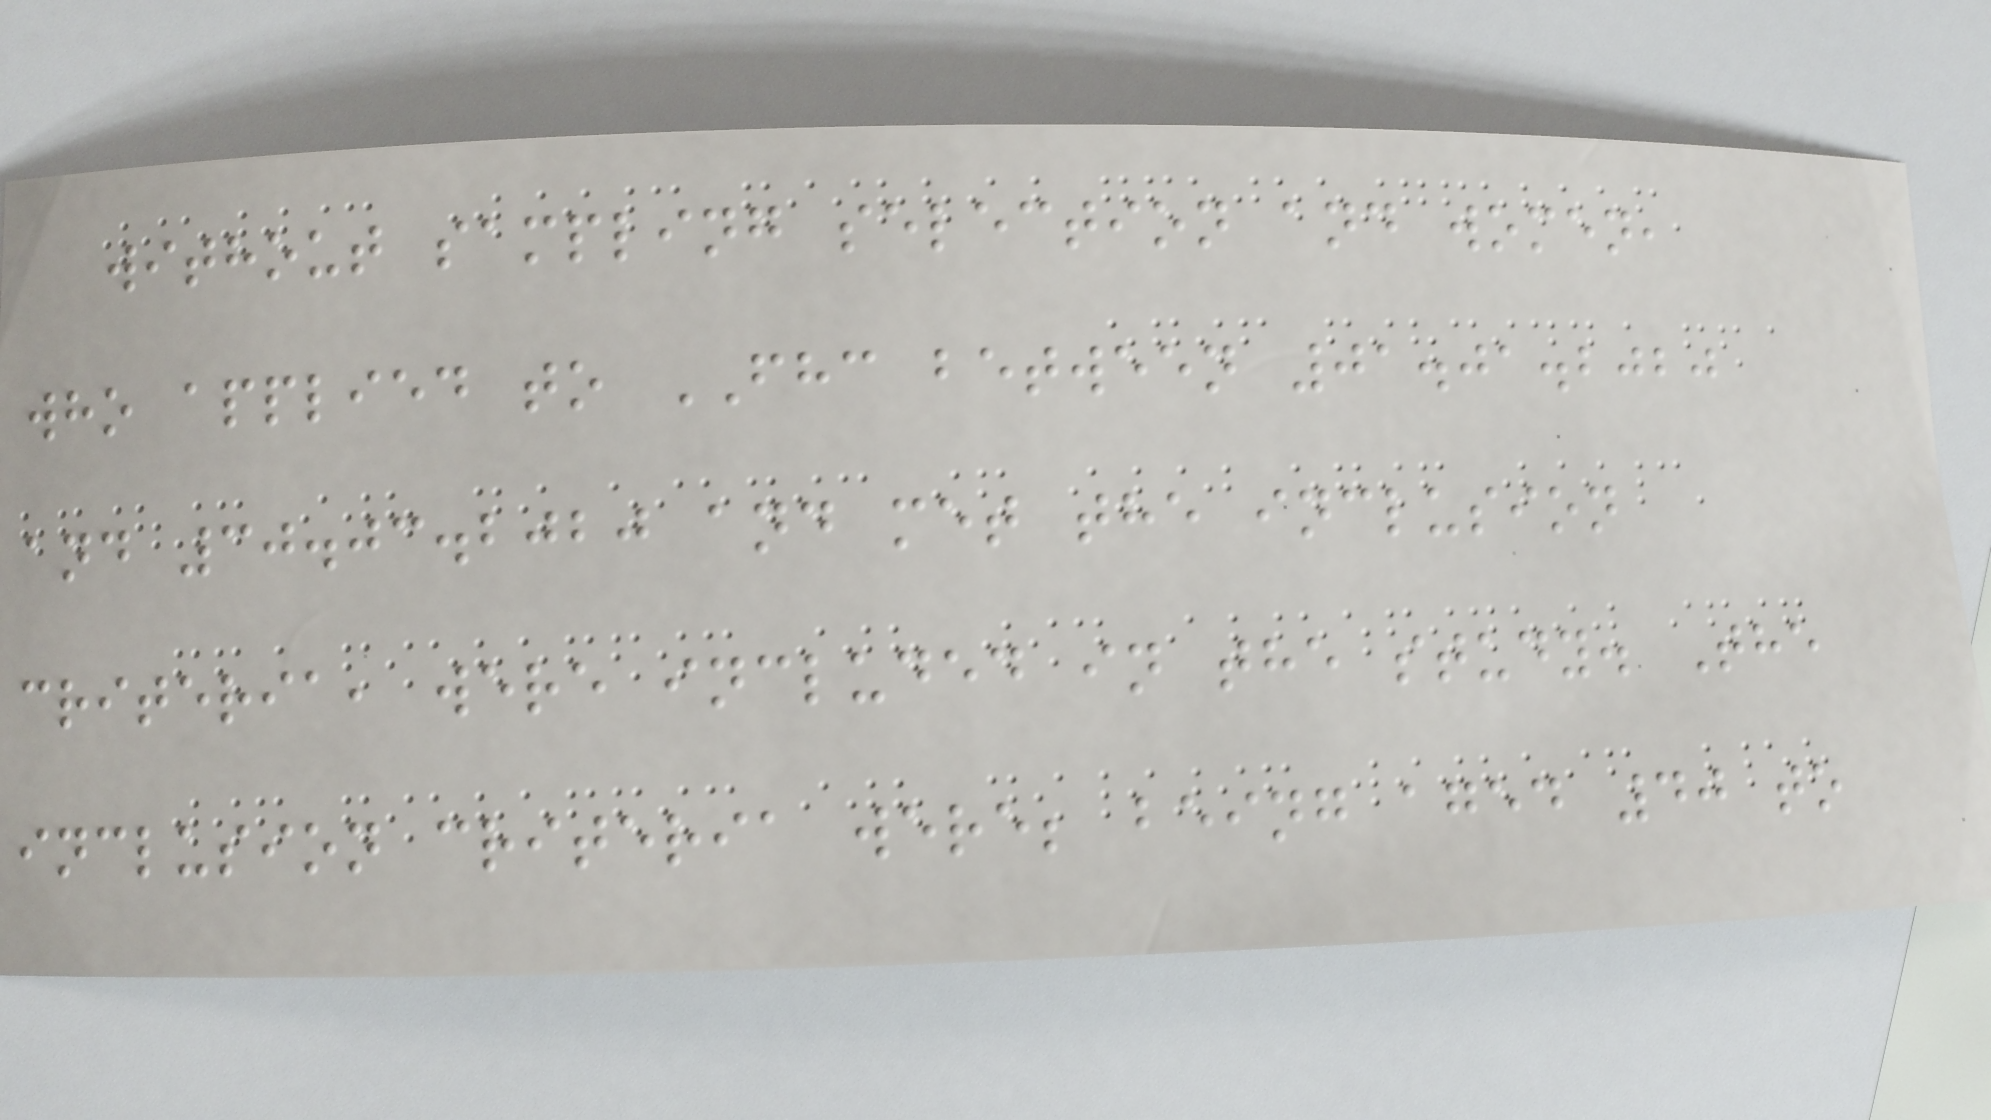without sampling selection and women,
who applied to FHC between 01.01.2020
and 30.03.2020 and met the inclusion
criteria, were included in the study. The
inclusion criteria were; being aged 40 to
